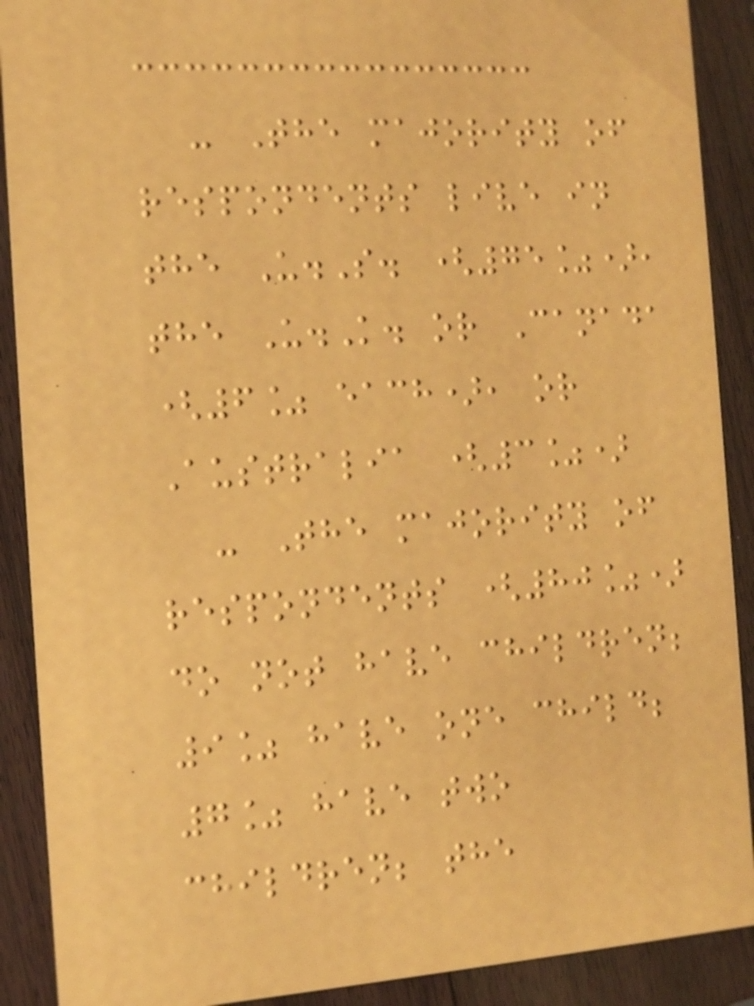- The majority of
respondents live in
the U.S. (75%),
the U.K. or Canada
(6% each), or
Australia (3%)
- The majority of
respondents (80%)
do not have children;
9% have one child;
7% have two
children; the
